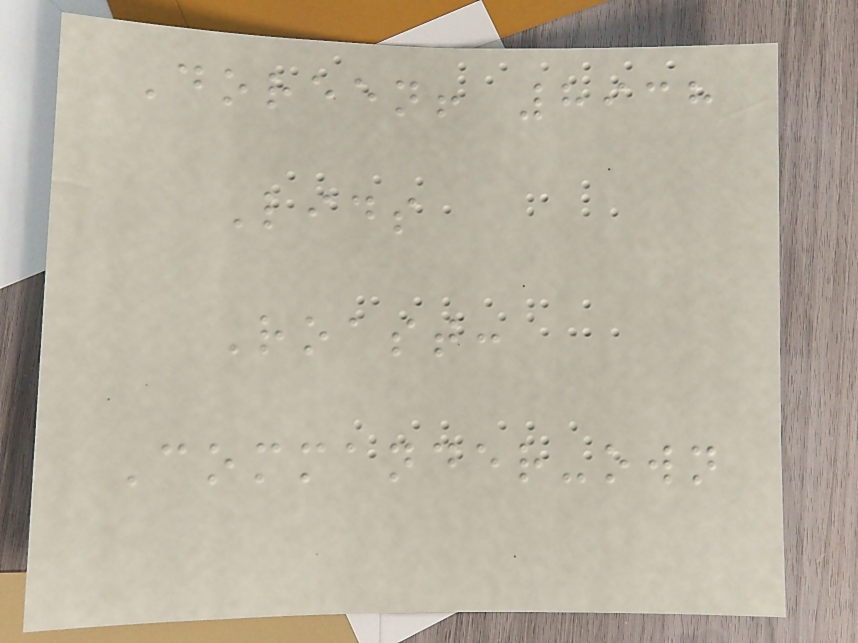Doreen! 8938
Lids
Roast:
Commander-own
